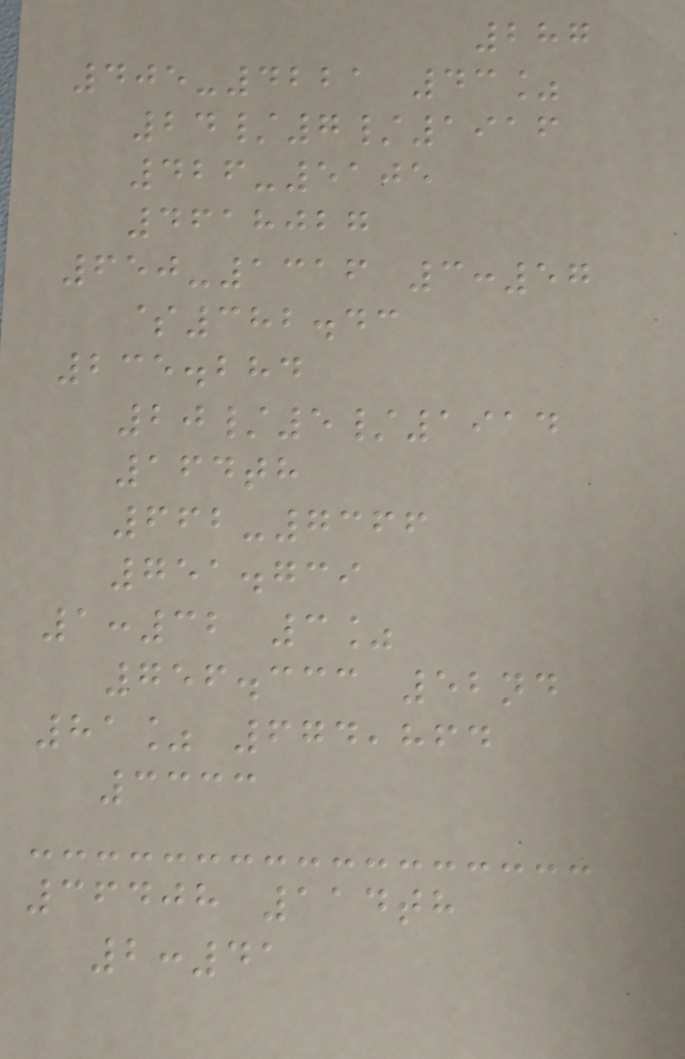287
405-4221 43%
24/7/1916
426-5105
4618027
650-1316 3:57
$382.43
235.284
20/5/1914
164th
662-7366
751.739
1:32 3%
756.333 52nd
81% 674,864
3333
36408 114th
2:41
